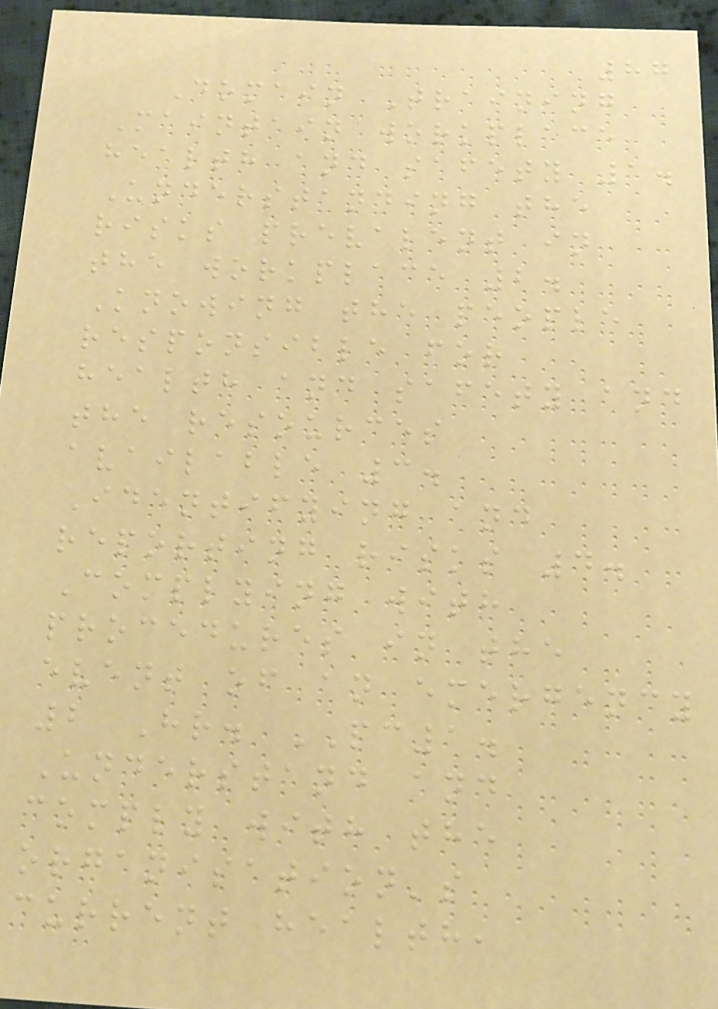87
Domain Training
Maintain workplace
health and safety 1.
Understanding the
risks prevalent in
the workplace 2.
Knowing the people
responsible for
health and safety and
the resources
available 3.
Identifying and
reporting risks 4.
Complying with
procedures in the
event of an emergency
2 Hr. PC1.
Understand and
comply with the
organisation's
current health,
